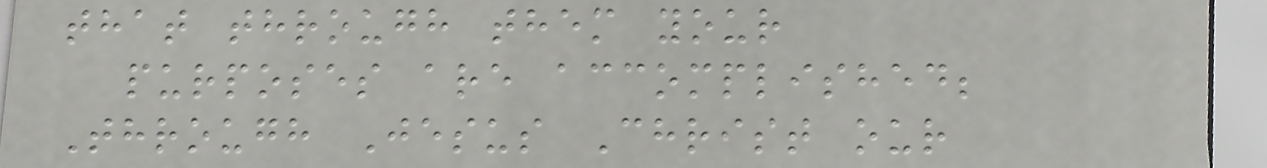that through them your
purposes are accomplished;
Through Jesus Christ our
